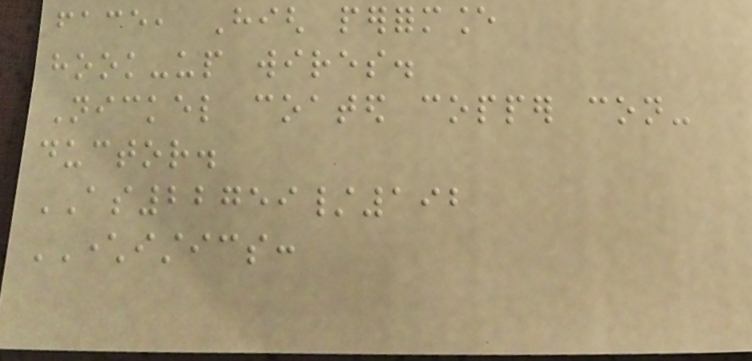face, High performance
hook-up wires.
Nickel coated copper con-
ductor.
AS22759/192
CHARACTERISTICS:
